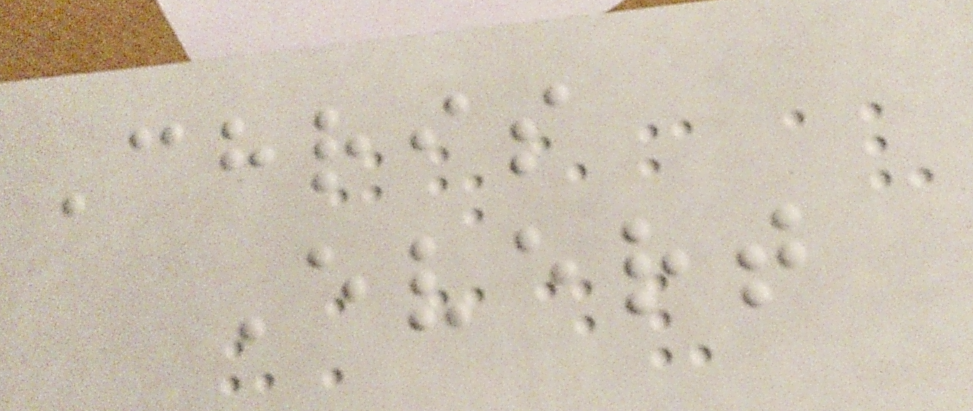Chris
Evert
